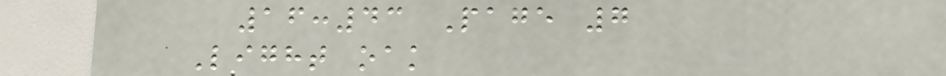16:43 Page 7
Light oak
